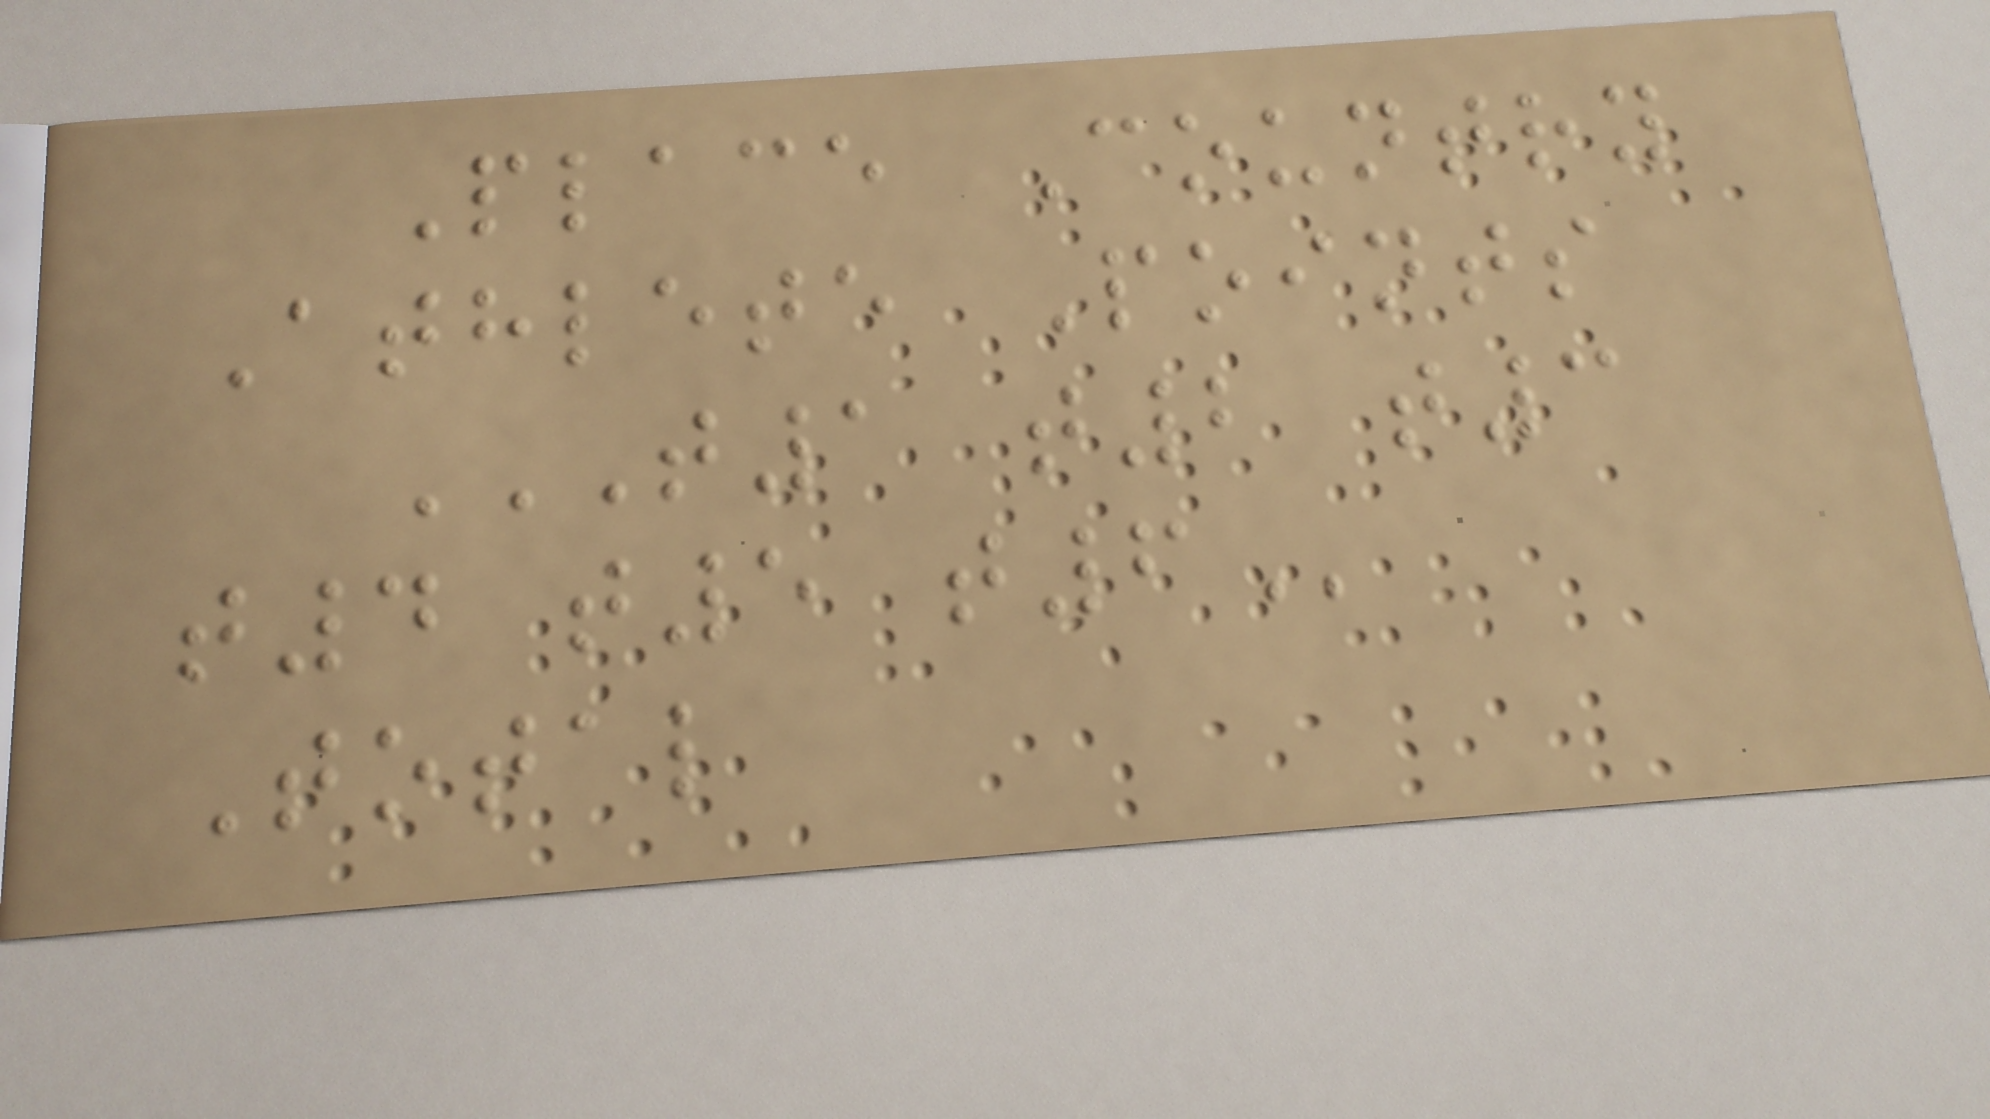Place Country
Athlete Points
T1 T2 T3
T4 T5 T6
Total
